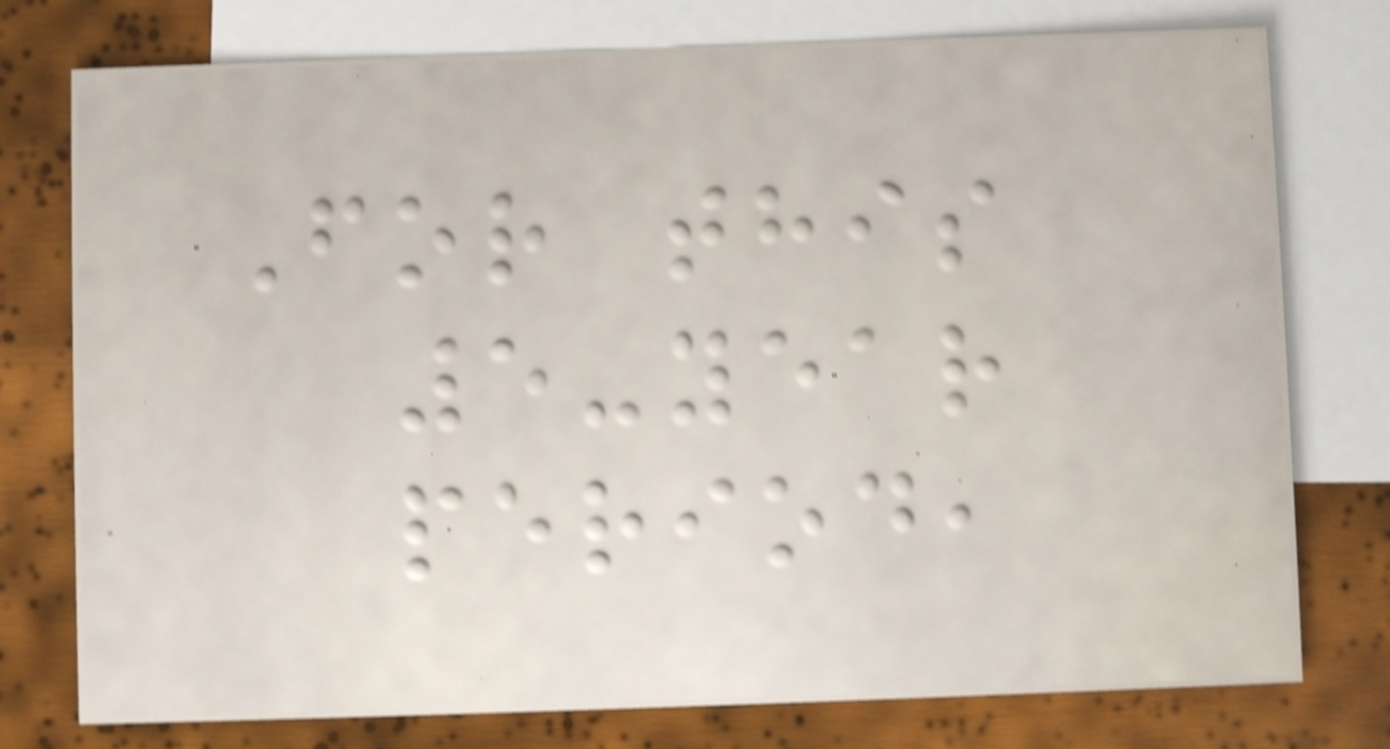For this
5-year
period,
